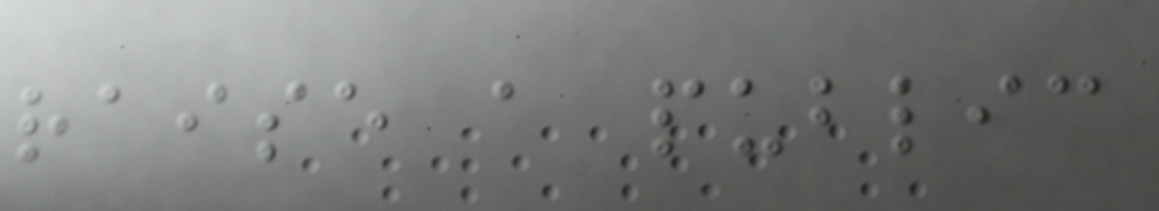raise a public
